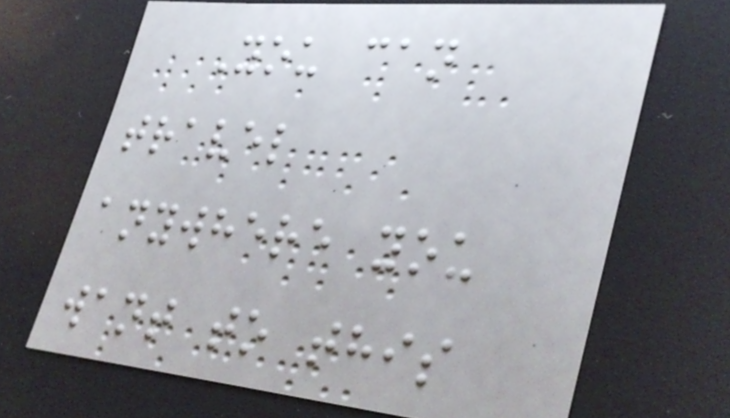You can
travel
anywhere you
want to this
